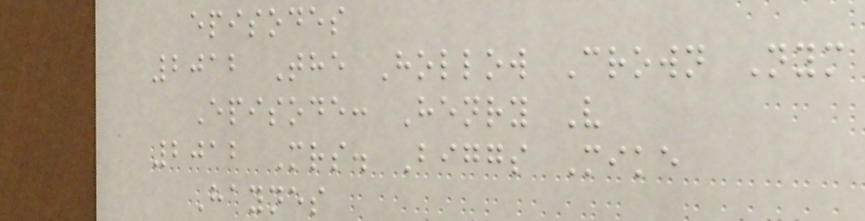episodes
2012 The Hollow Crown Nym
Episode: Henry V
2012 Mrs. Biggs Mike
Haynes
